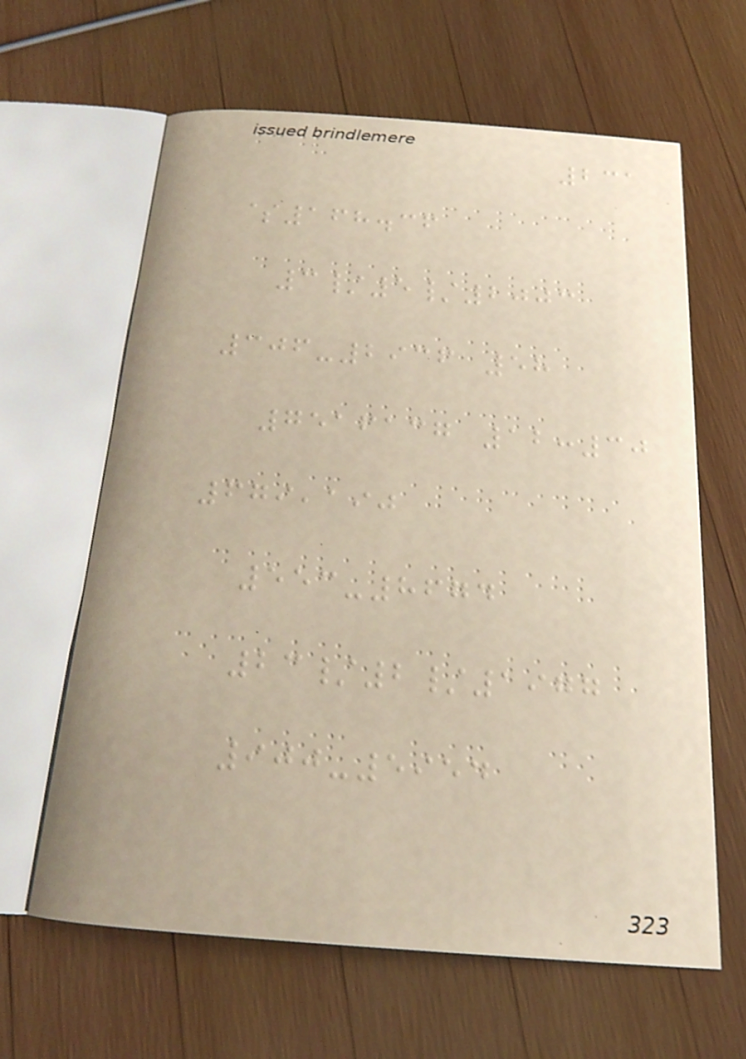231
$168.36
3/5/2003
306-2936 58
7516137 12:30
679,190
553-8674
23/2/1977
900-5954
